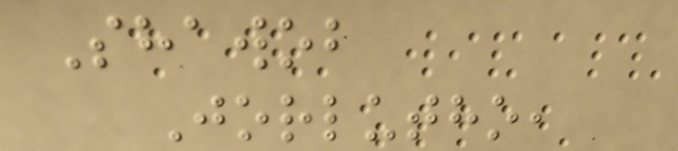Shawob
Jorlutho,
